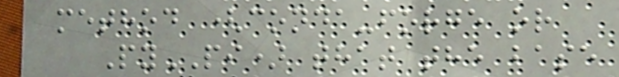method (conda-forge or
PyPI) that the base
